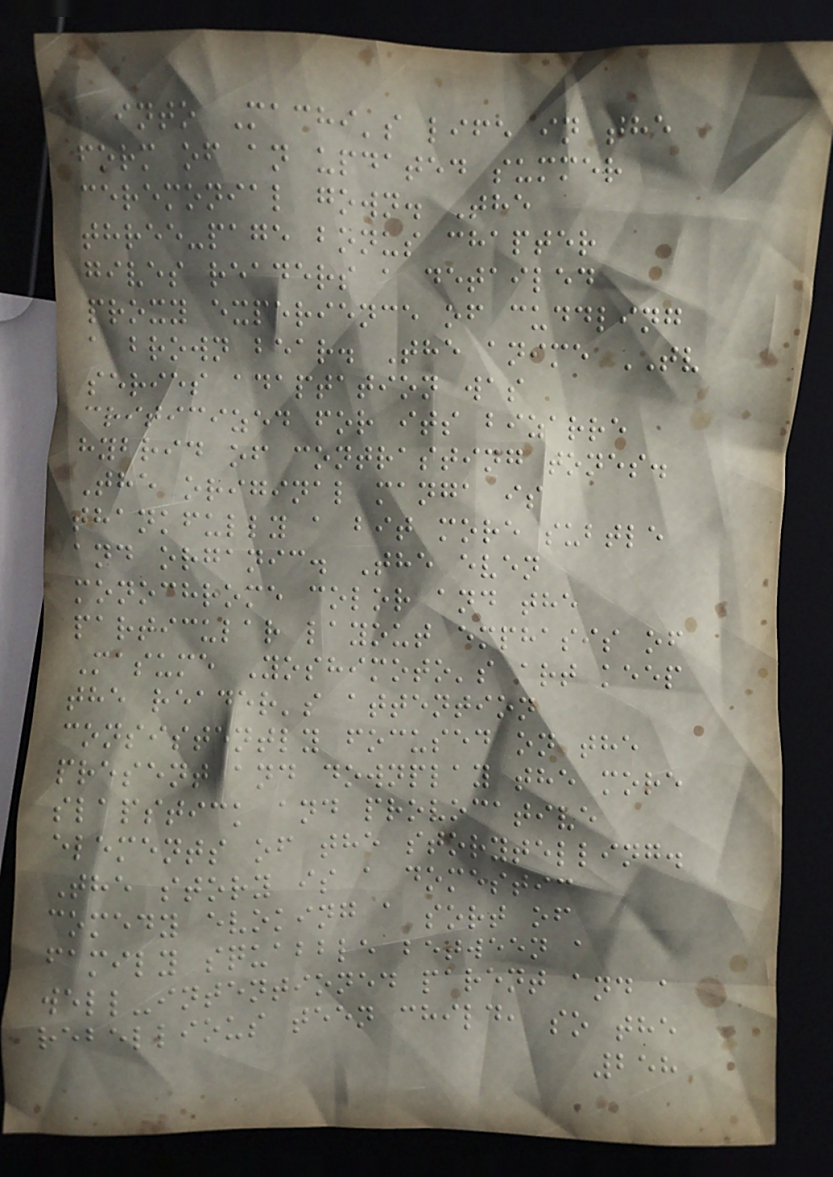into Machi's life in the
form of an updated summer
ceremonial gown. The
three-page bonus chapter
gives readers a detailed
proxy experience of cuddling
a brown bear. The anime TV
series adaptation was
criticized for its bizarre
hybrid of contrasting tones.
The original manga is
thankfully a bit more subtle
and organic. The even
monochrome color and the
particular layout emphasis of
Masume Yoshimoto's art keep
the reader's attention
consistently focused on the
present and downplay the more
slapstick and provocative
elements of the storytelling.
The story is a domestic
comedy evoking a sort of
family squabble between a
well-intentioned parent and a
rebellious teen child, so the
258
